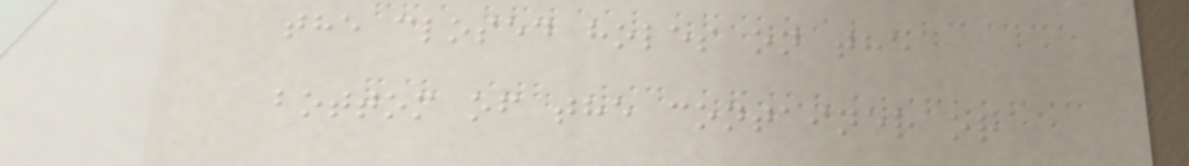the closed holes on the
bottom of the container or
